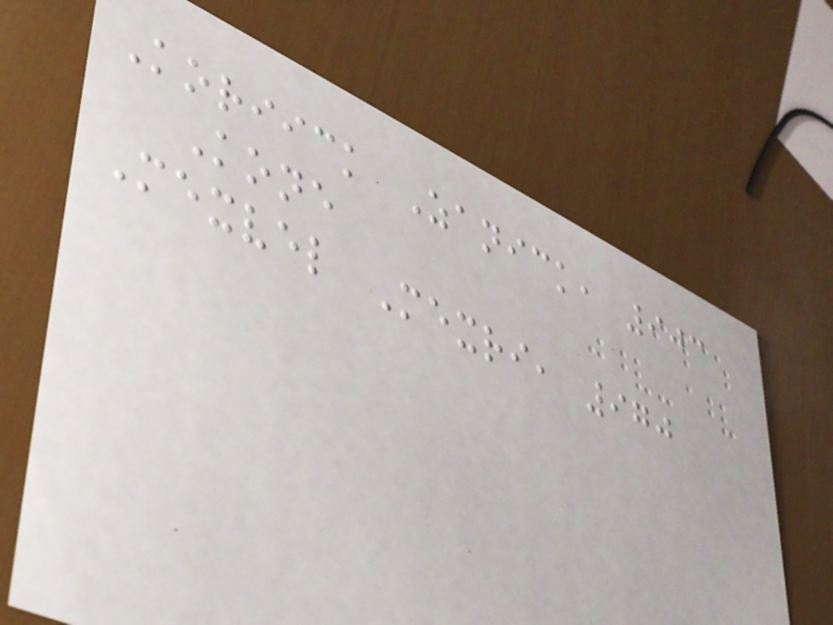Koriick Zanick, 903
Kone
Mexvel Mexri, 970
